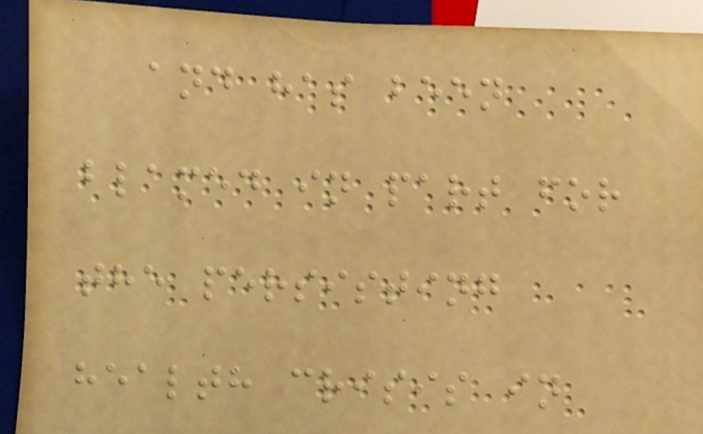and has been
blamed in part for
the persisting
health crisis in
